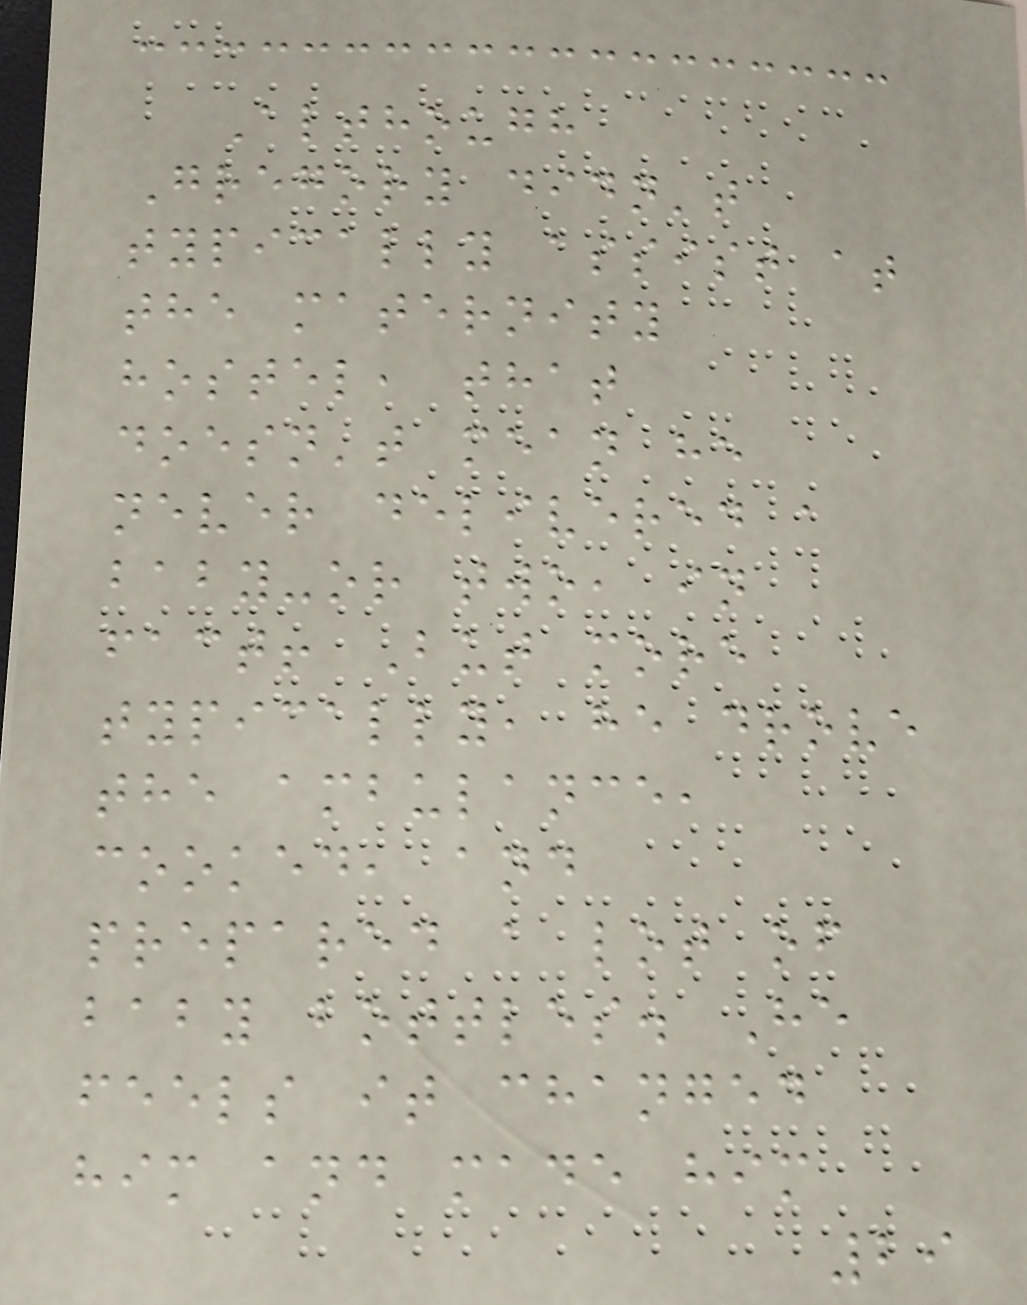Although
Gregory didn't
typically assist at
the maternity
hostel, that
doesn't mean he
never delivered a
baby-or two, in
fact! But more
typically, he drove
the ambulance,
cooked, and
prepared a lot of
baby bottles. He
feels it changed
him and made him
29
